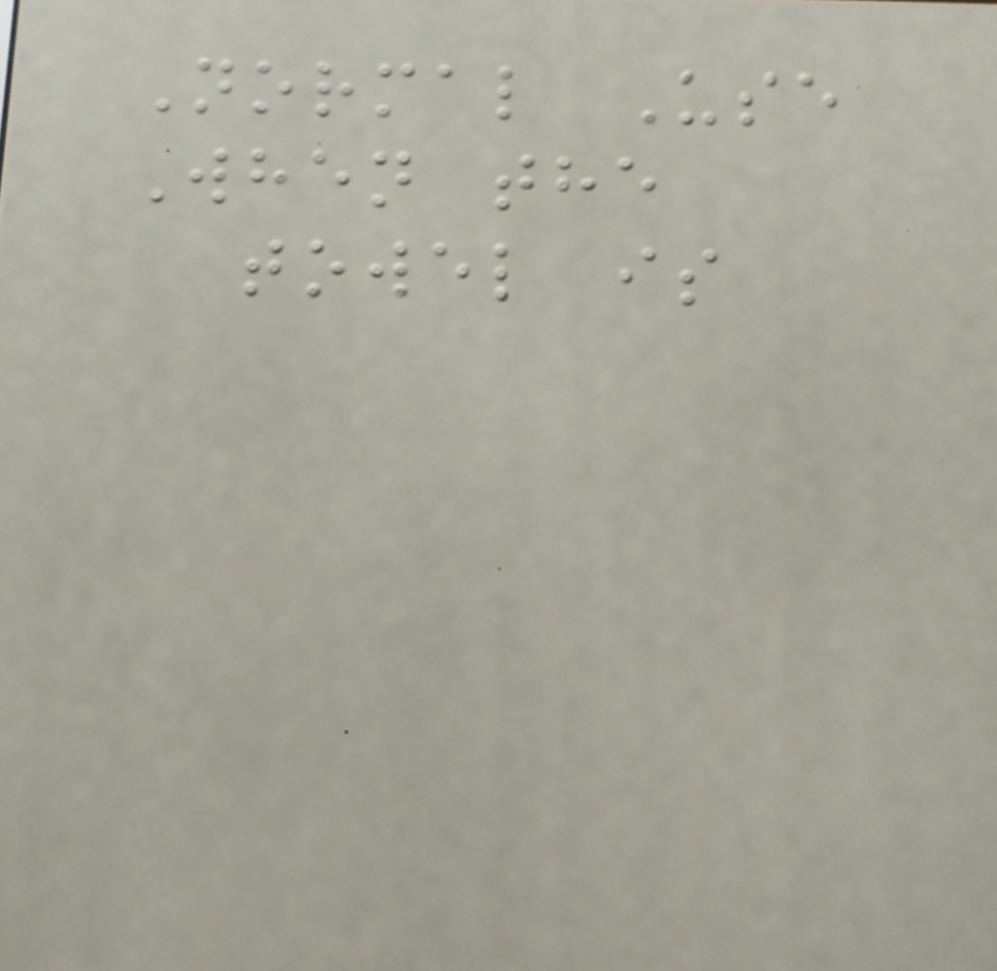Normal Use
When the
towel is
